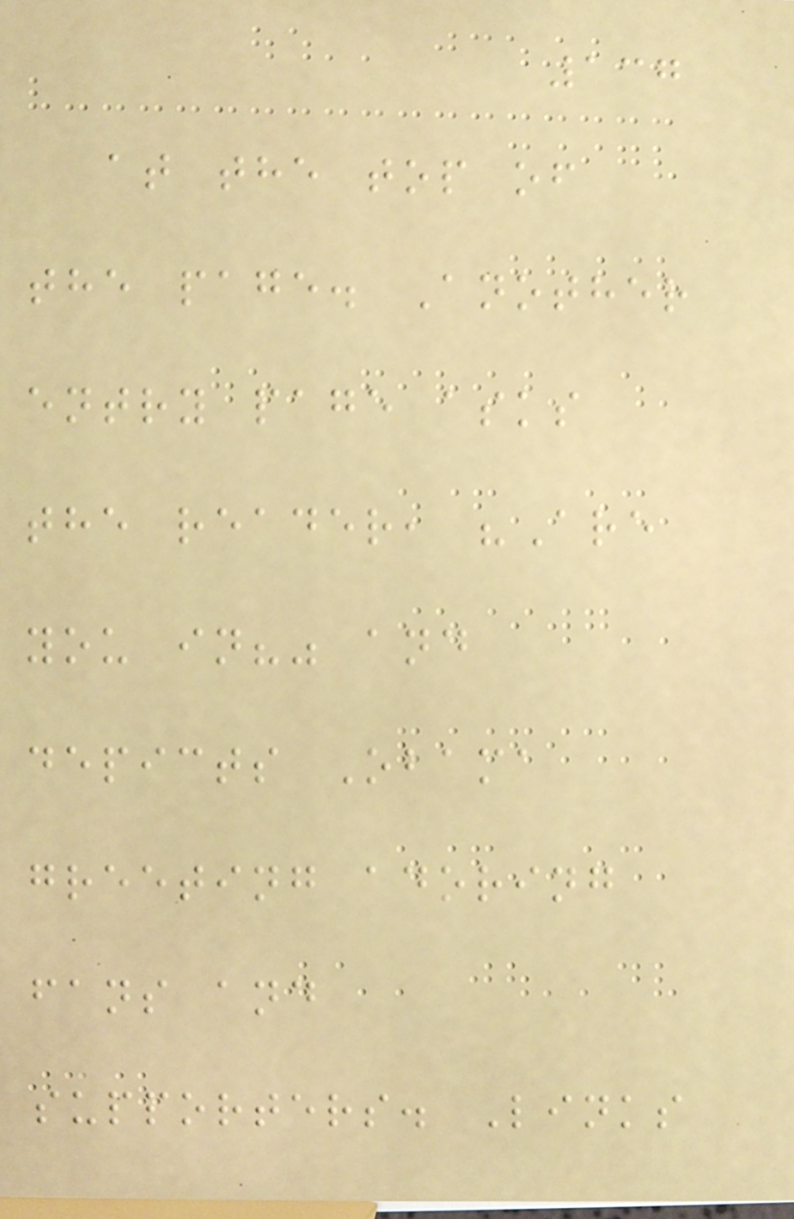137
at the top of
the page. Another
entry page asks
the reader, "Are
you in?" and
depicts Obama
greeting adoring
fans and
supporters. Links
